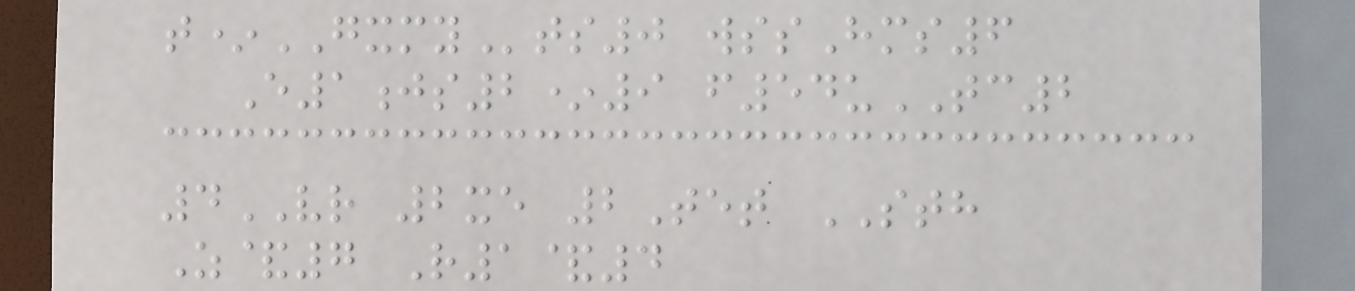t*GXMYts0 wssHms6
E1js2*9 f54uTC2
4VR 2xe 2Tet STH
Z&7 R1&4
